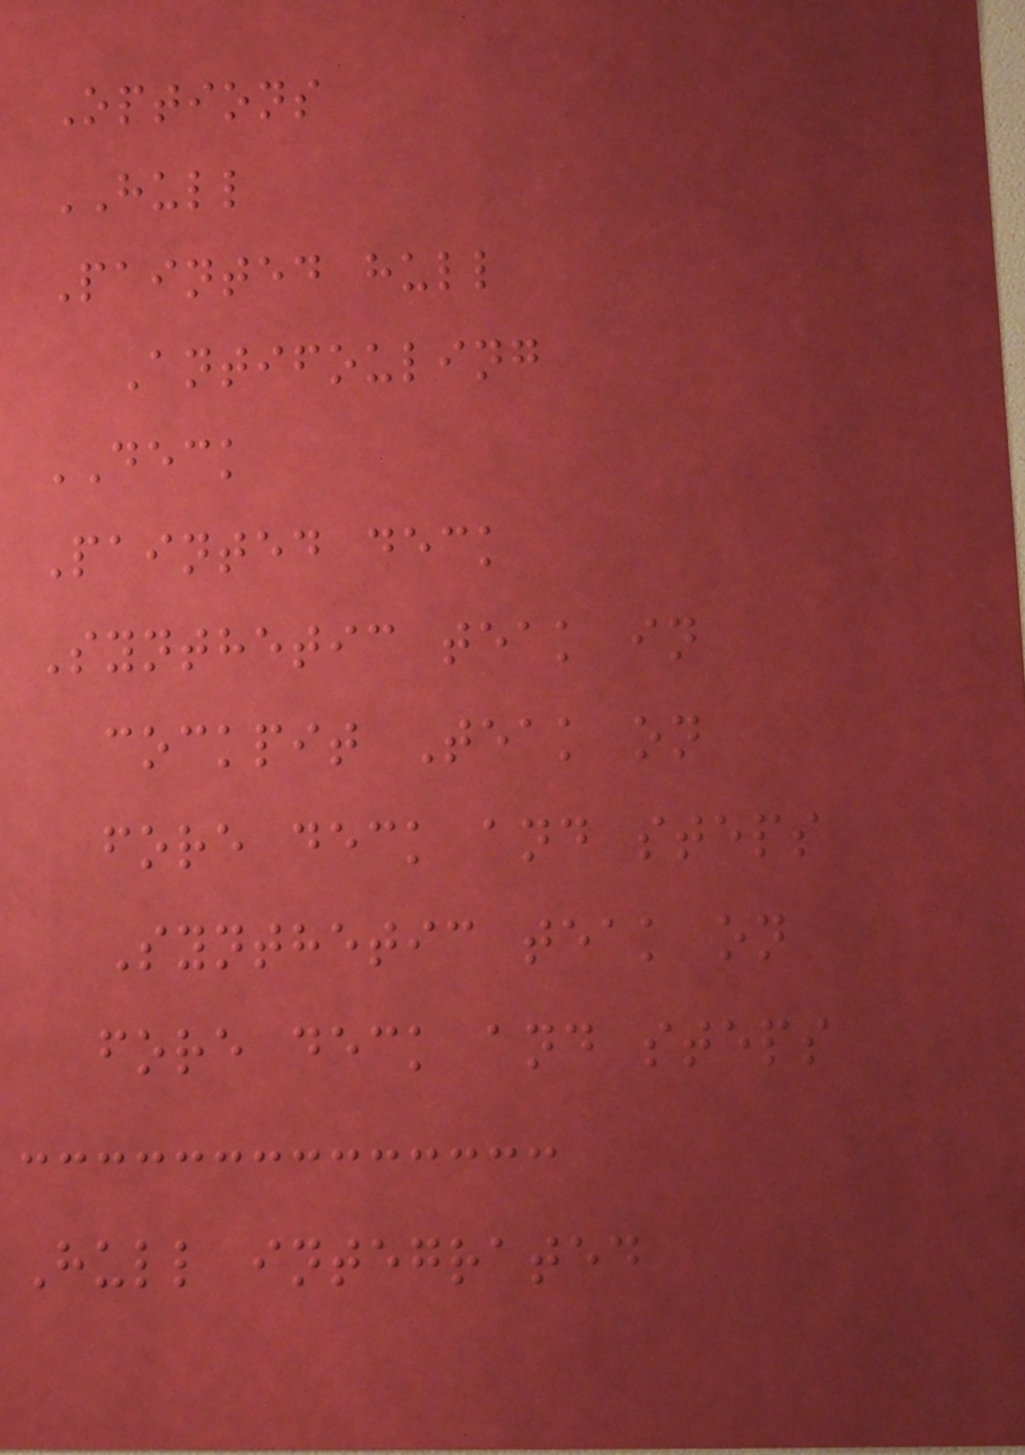Options
HULL
Painted hull
Antifouling
DECK
Painted deck
Synthetic teak in
cockpit Teak on
fore deck and steps
Synthetic teak on
fore deck and steps
Hull integrated
